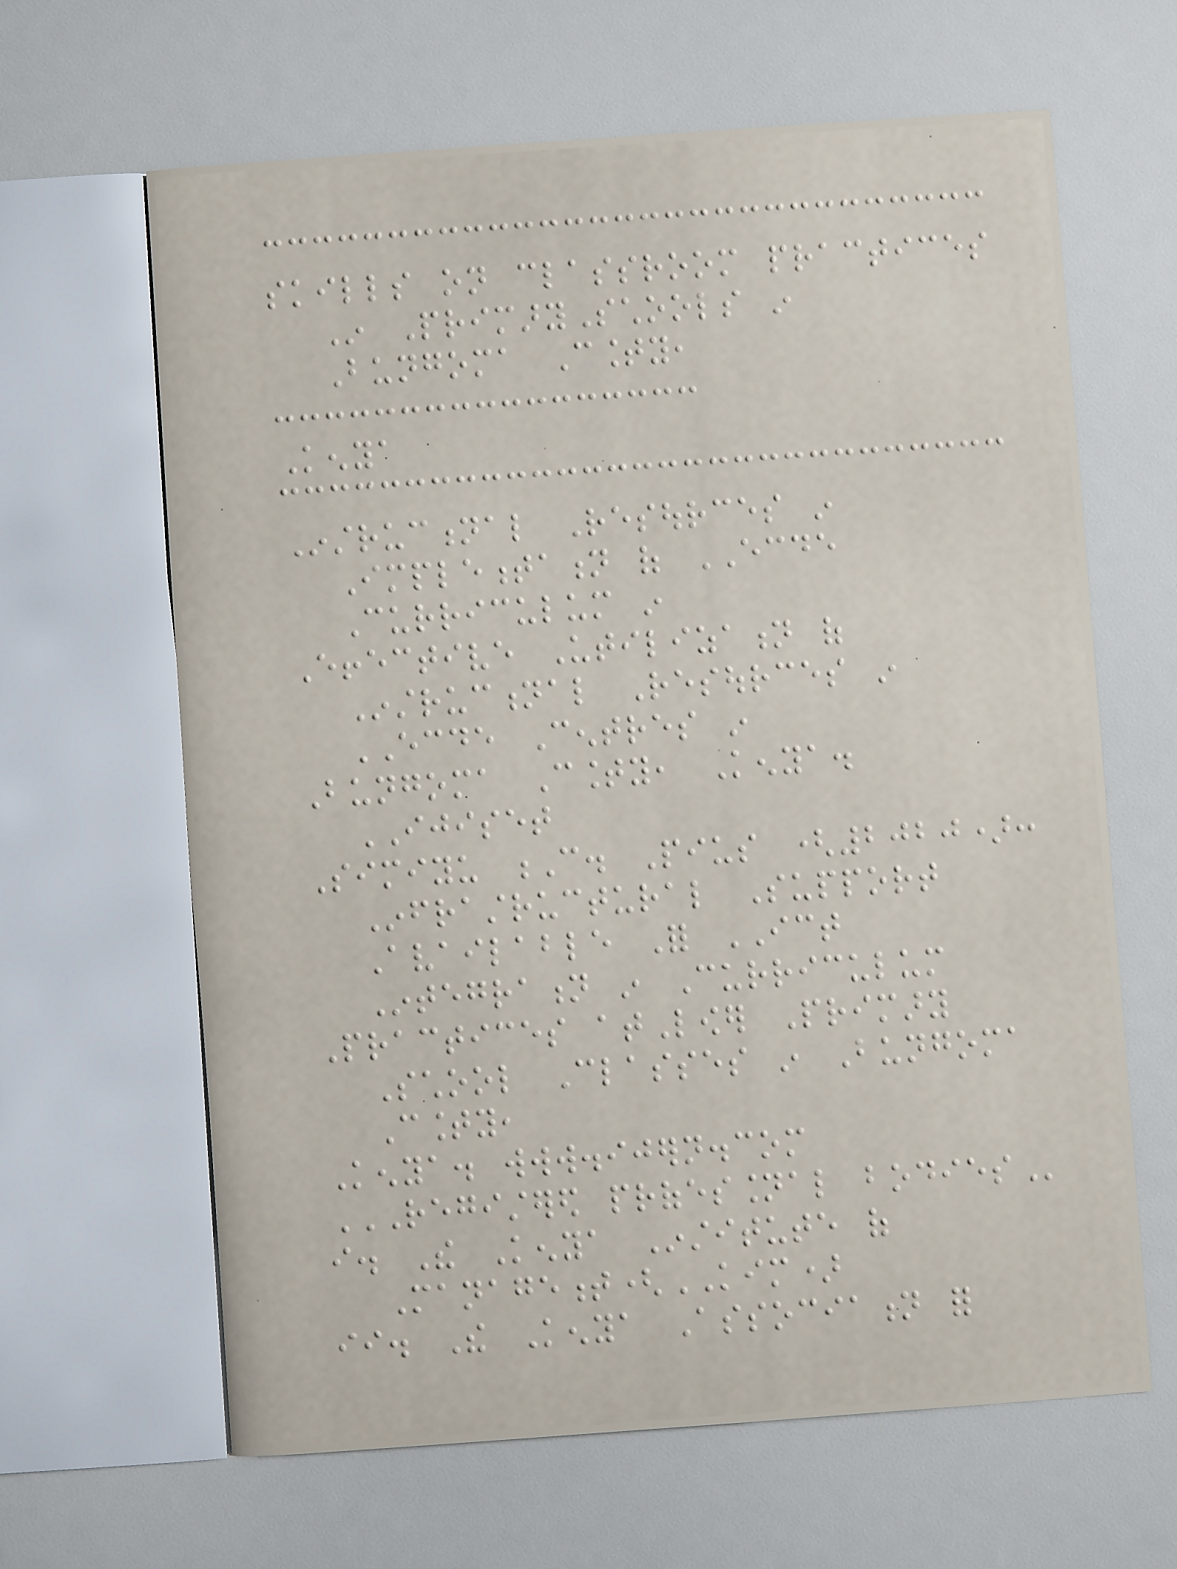skills on classroom practices
In PrimarySchools in
Bungoma County,
Kenya
Instructional Resources in
Implementation of ECDE
Curriculum in
Effective Utilization of
Instructional Resources in
ECDE Centres in
Bungoma County, Kenya.
IJISET
Simiyu C. Pius (2020):
Infrastructural Support
Available For ICT
Integration in Curriculum
Practices atLower Primary
School Classes in Bungoma
County,
Kenya. www.ijern.com
REGISTERED PROFESSIONAL BODIES
i. The Kenya Institute of
Management(KIM)
ii. The Kenya Association for
